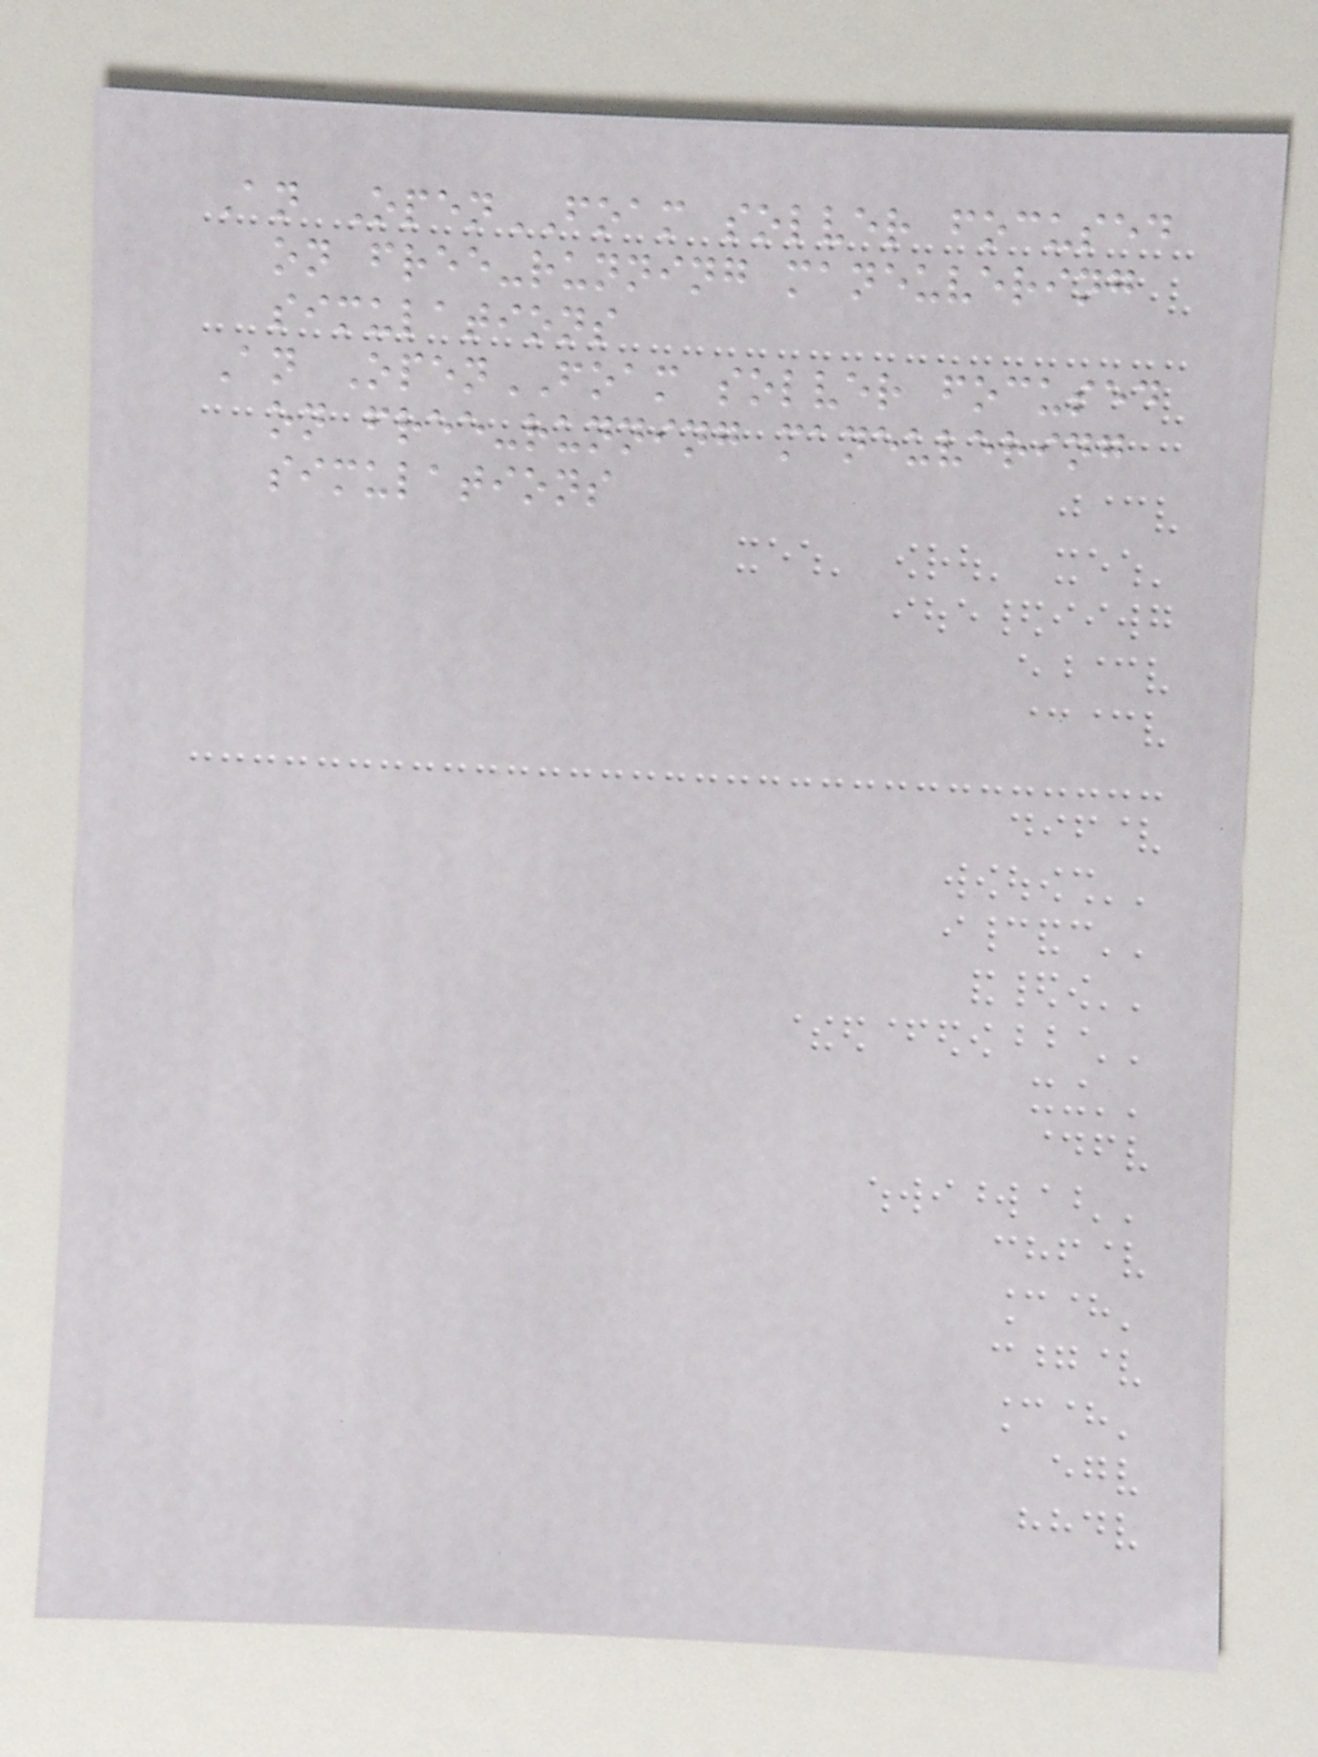An OpenFOAM solver focused
on free-running maneuvering
simulations
An OpenFOAM solver focused
on free-running maneuvering
simulations
